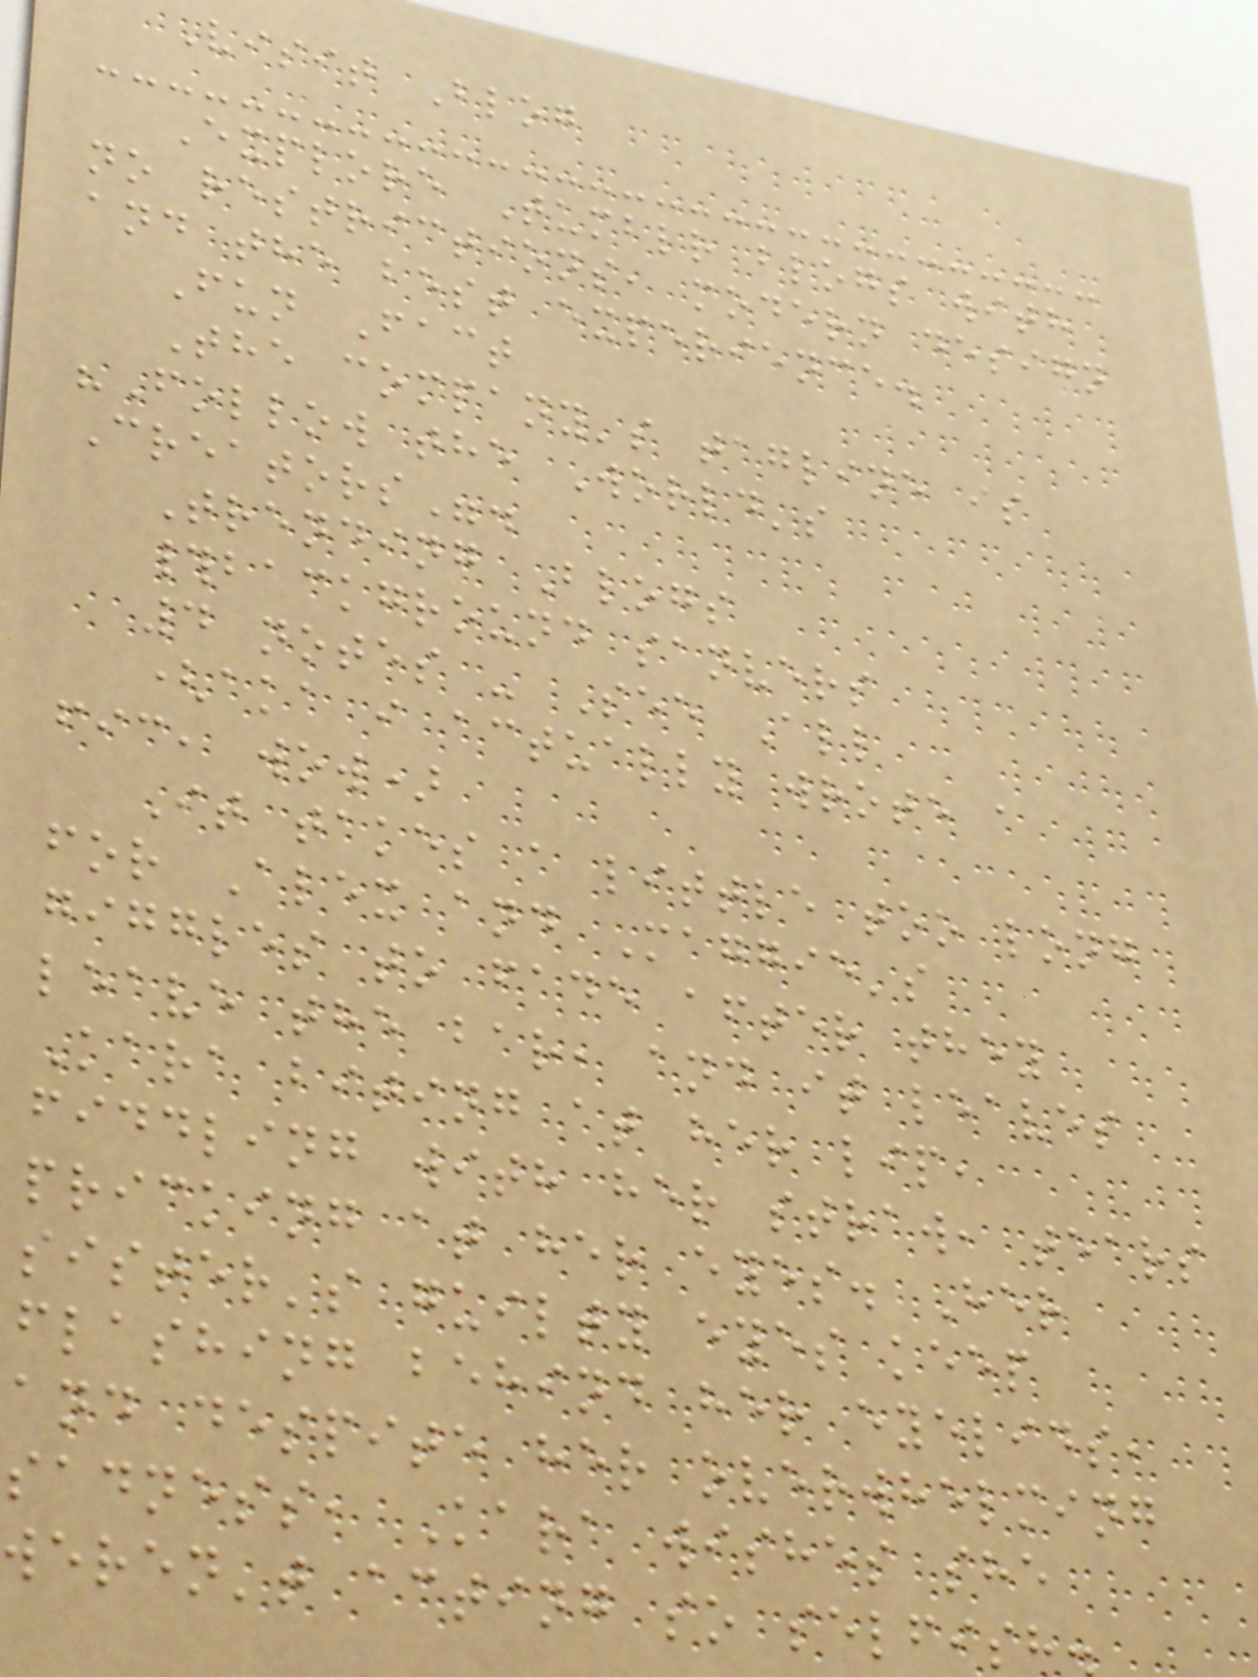Visit Blog
Explore Tumblr blogs with
no restrictions, modern design
and the best experience.
Fun Fact
The company's tagline is
"Follow the World's
Creators".
Trending Blogs
#background sanvers
4 notes - See All
(aka i actually wrote a
fic, wow)
It takes a little too long
for Alex and Maggie's
giggles to fade after they
leave the bar, and it leaves
Kara biting at her lip,
fiddling with her straw, tears
pricking at her eyes. Her
sister's guilty eyes keep
flashing behind her eyelids,
and despite her overwhelming
sadness, Kara wishes she
weren't acting so selfish.
